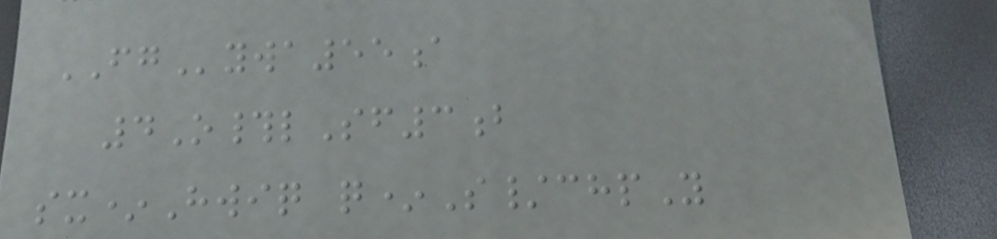FGywa55a
4O#lSf3b
sx*Hwiq q*S/chpY
